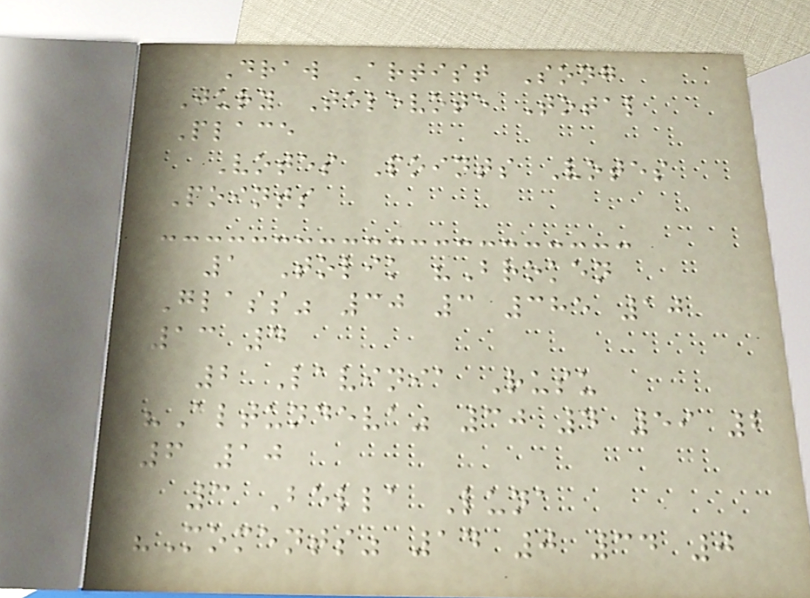Draw Artist Song
Jury Televote Total
Place
Votes Points Votes
Points
1 Tolik "Broken
Glass" 30 3 385 10
13 4
2 Lavinia Rusu
"Altundeva" 30 4 59 2
6 10
3 Bella Luna
"Moments" 14 0 34 0
